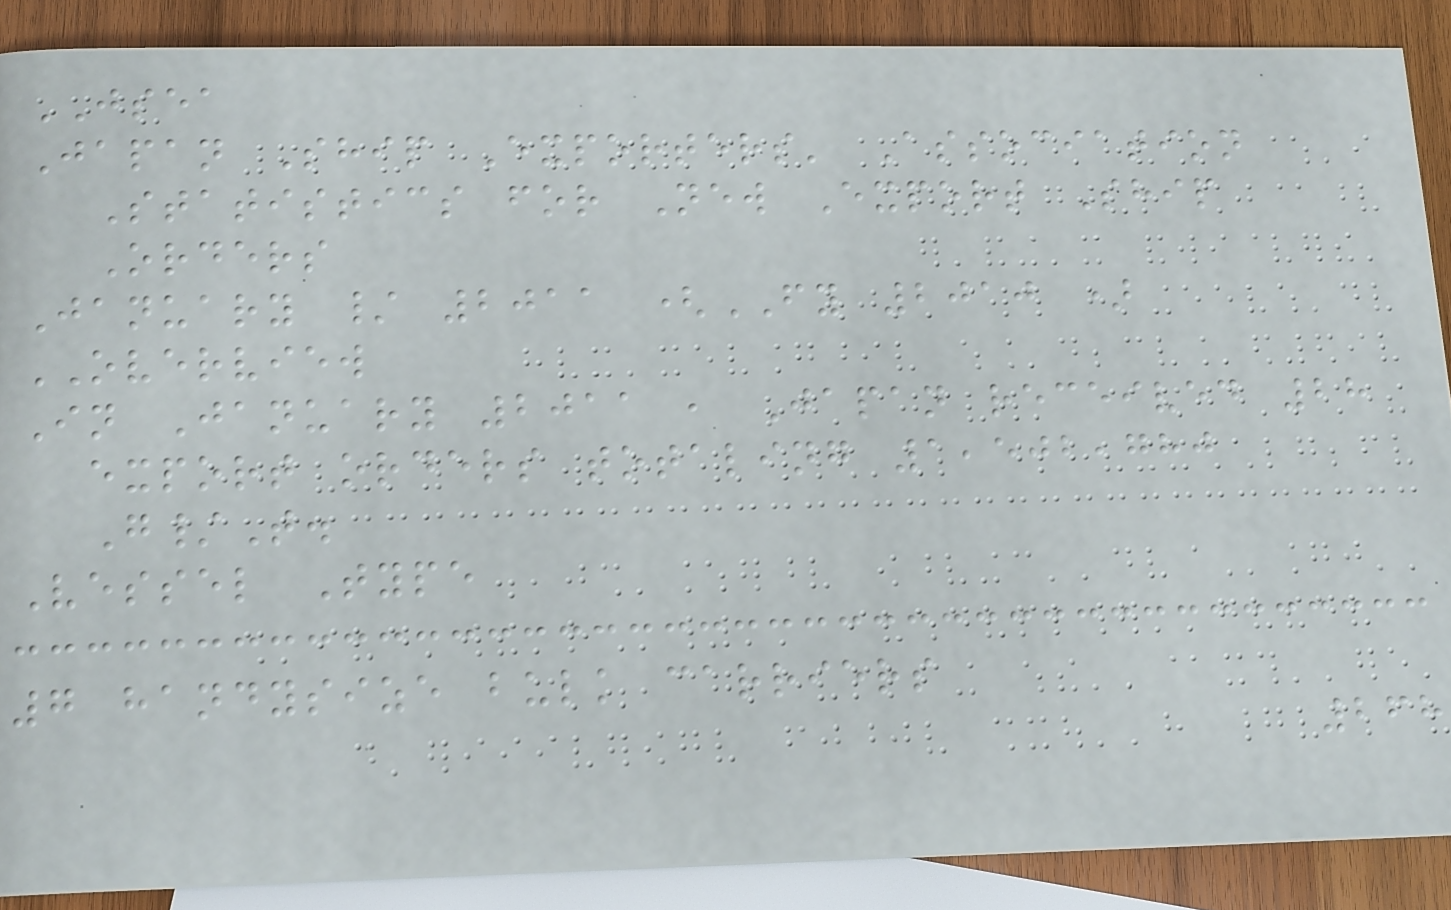JSEA
Japan Ship Exporters' Association
Statistics for New Export Ship
Orders
January / 2011 (FY 2010 )
OVERVIEW
In January 2011 , Japan received 28
export orders totaling 1,502,780
G/T.
Vessel Type
7 handysize bulk carriers
268
